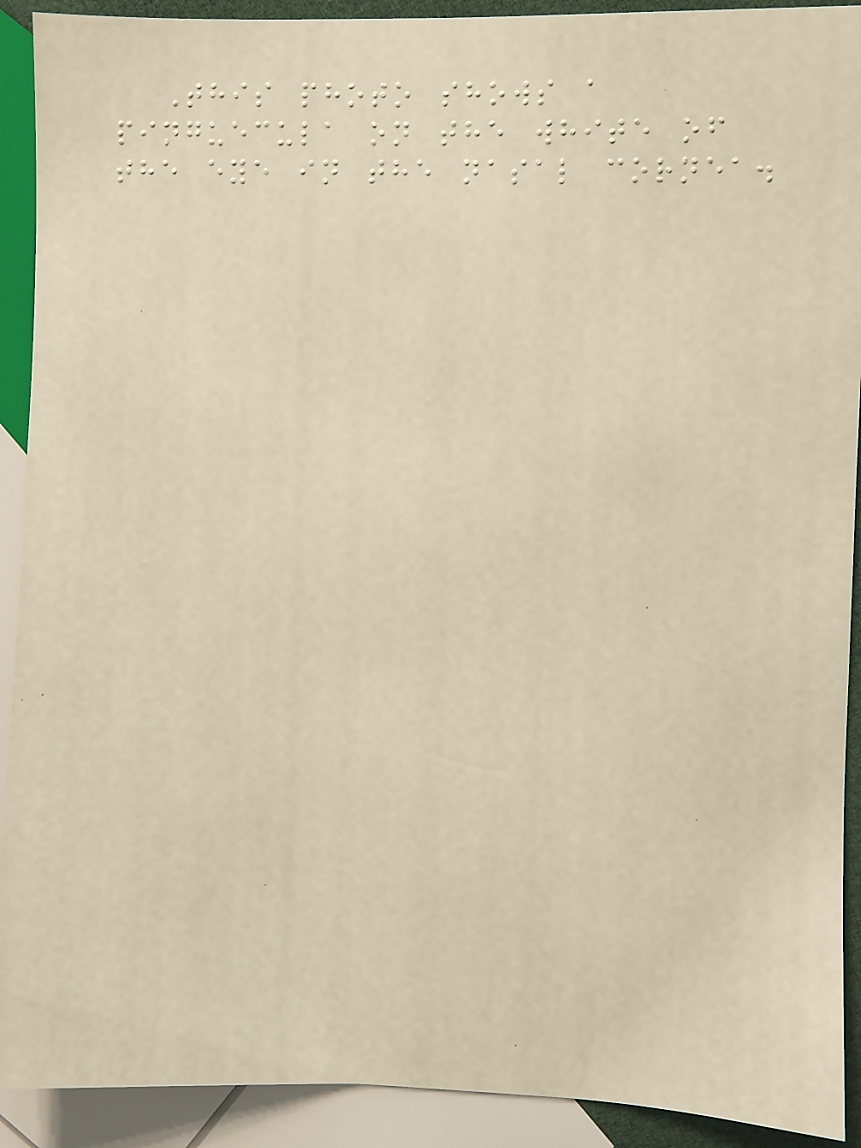This photo shows a
pinguecula on the white of
the eye in the nasal cornea.
